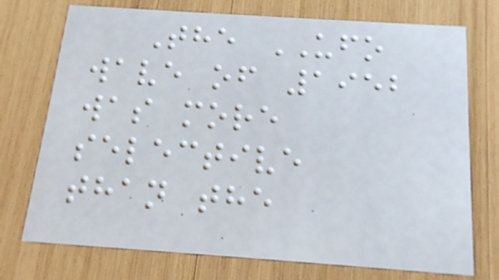The UFO
wave of 1952
was more
selective
than the
